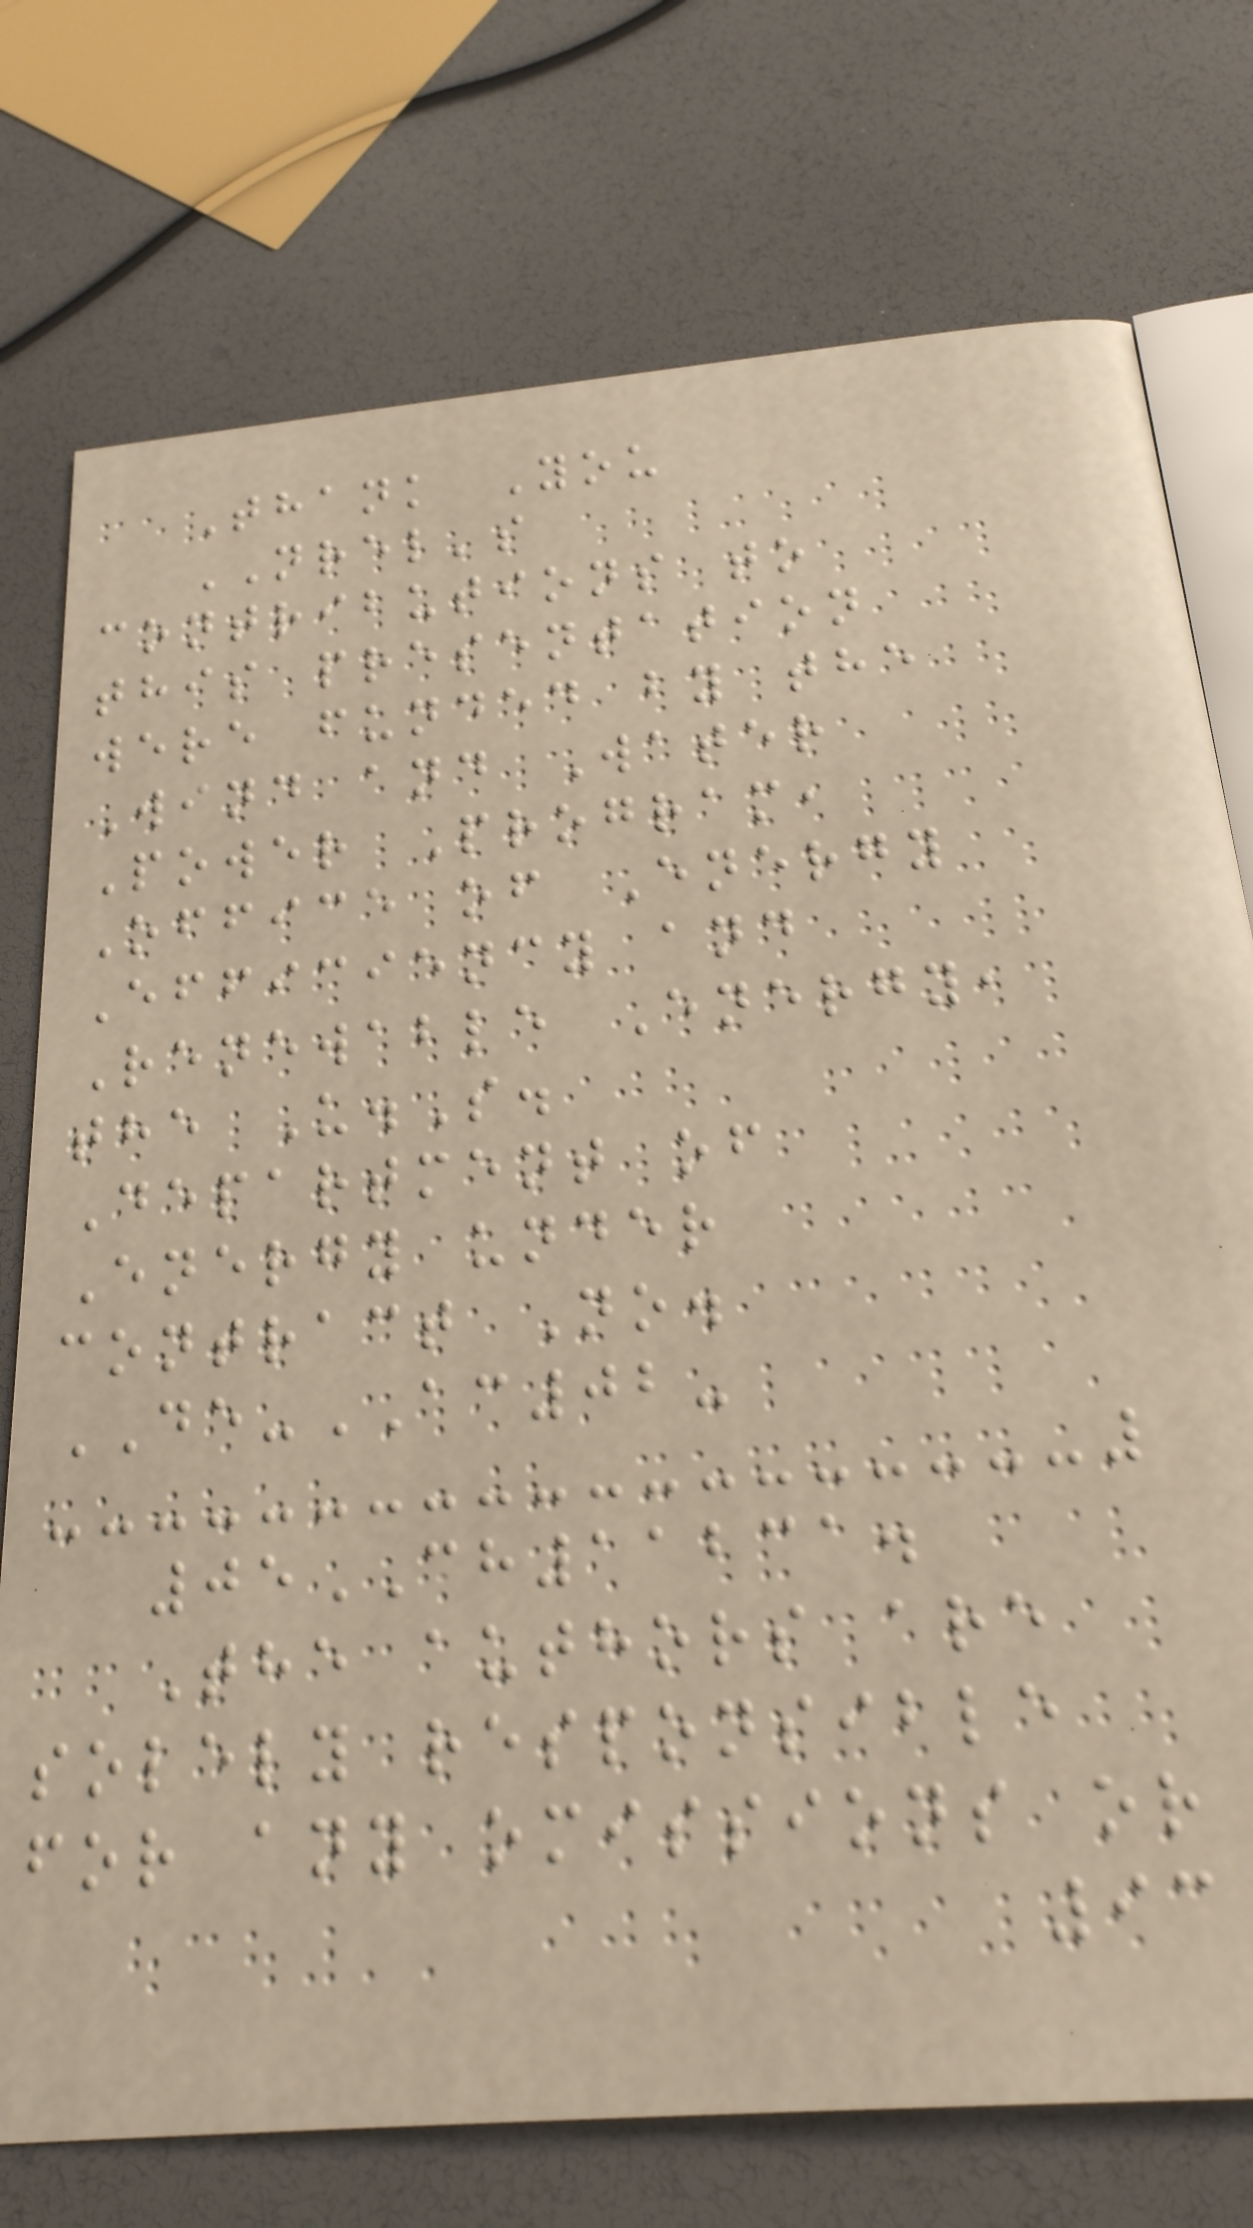Thank You
NREL's
contributions to
this presentation
were funded by the
Wind and Water
Power Program,
Office of Energy
Efficiency and
Renewable Energy,
the U.S.
Department of
Energy under
contract No.
DE-AC02-
05CH11231.
The authors are
solely responsible
for any omissions or
93
